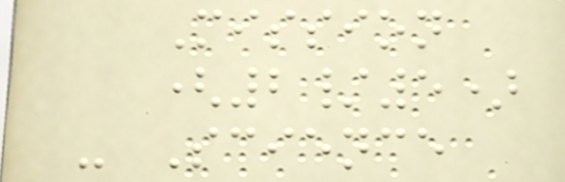Mission
(2/5)
- Science
